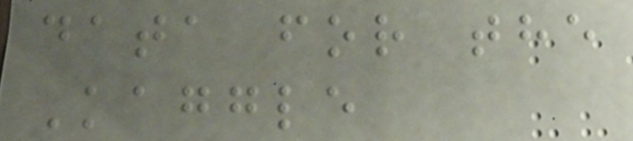data for the
Kaggle
